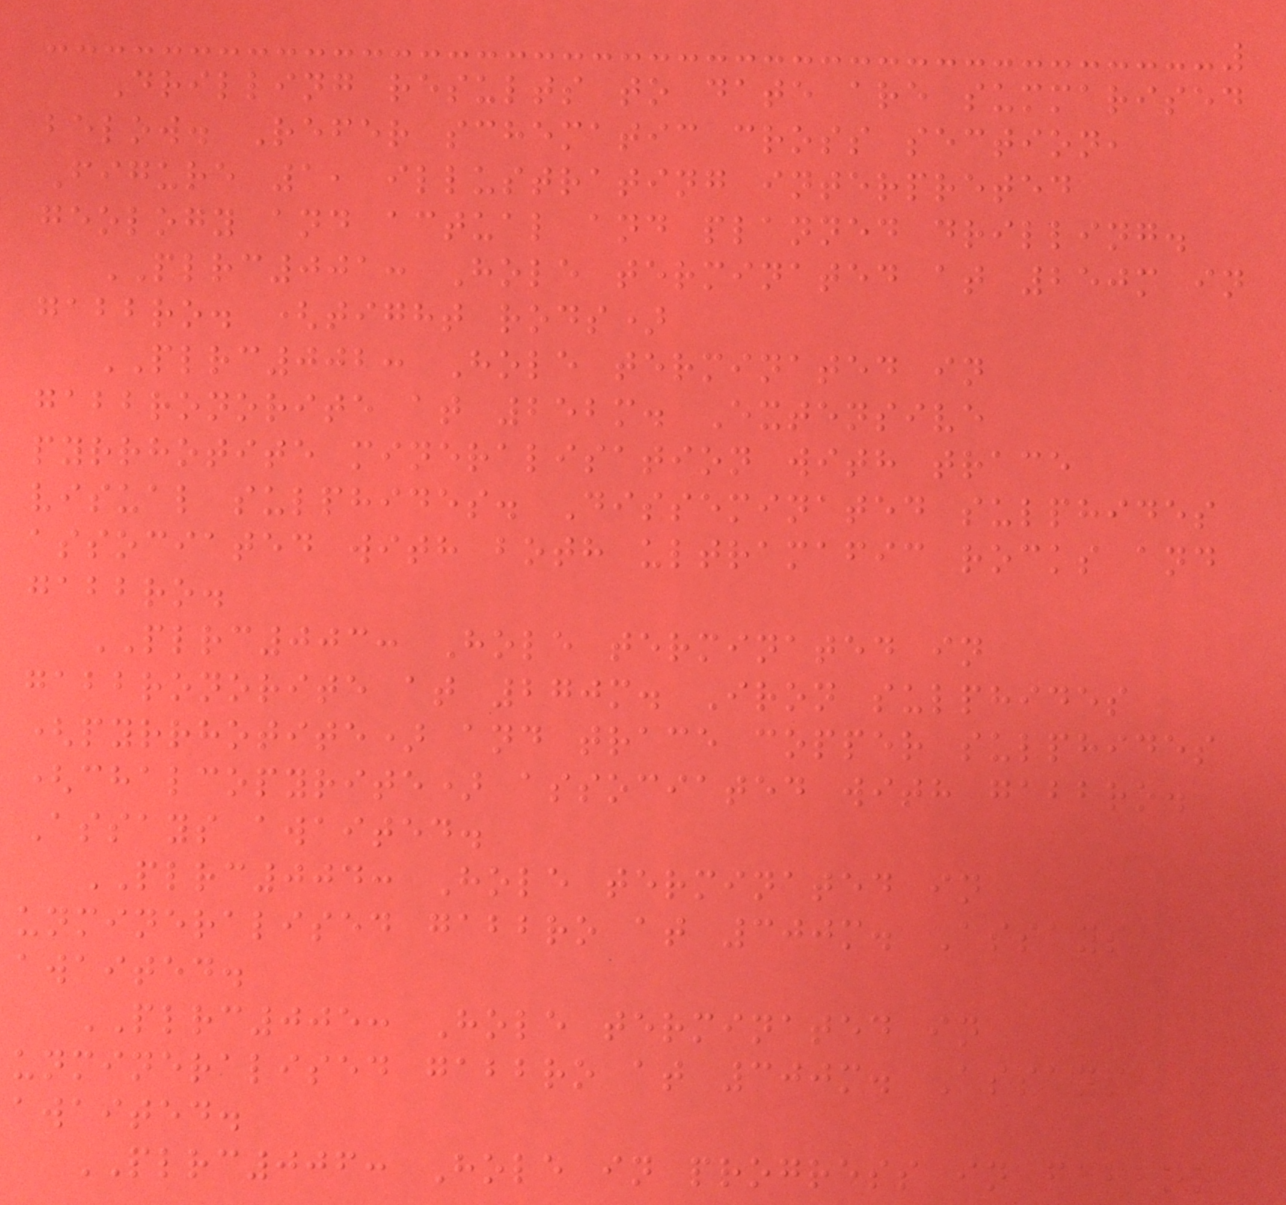Drilling results to date are summarised
below. Refer schematic cross section,
Figure 1, illustrating interpreted
geology and actual and planned drilling.
PLRC001: Hole terminated at 250m in
gabbro. (tight rods)
PLRC002: Hole terminated in
gabbronorite at 252m. Extensive
pyrrhotite mineralisation with trace
visual sulphides. Disseminated sulphides
associated with both ultramafic rocks and
gabbro.
PLRC003: Hole terminated in
gabbronorite at 270m. Iron sulphides
(pyrrhotite) and trace copper sulphides
(chalcopyrite) associated with gabbro.
Assays awaited.
PLRC004: Hole terminated in
unmineralised gabbro at 300m. Assays
awaited.
PLRC005: Hole terminated in
unmineralised gabbro at 300m. Assays
awaited.
PLRC006: Hole in progress in gabbro
